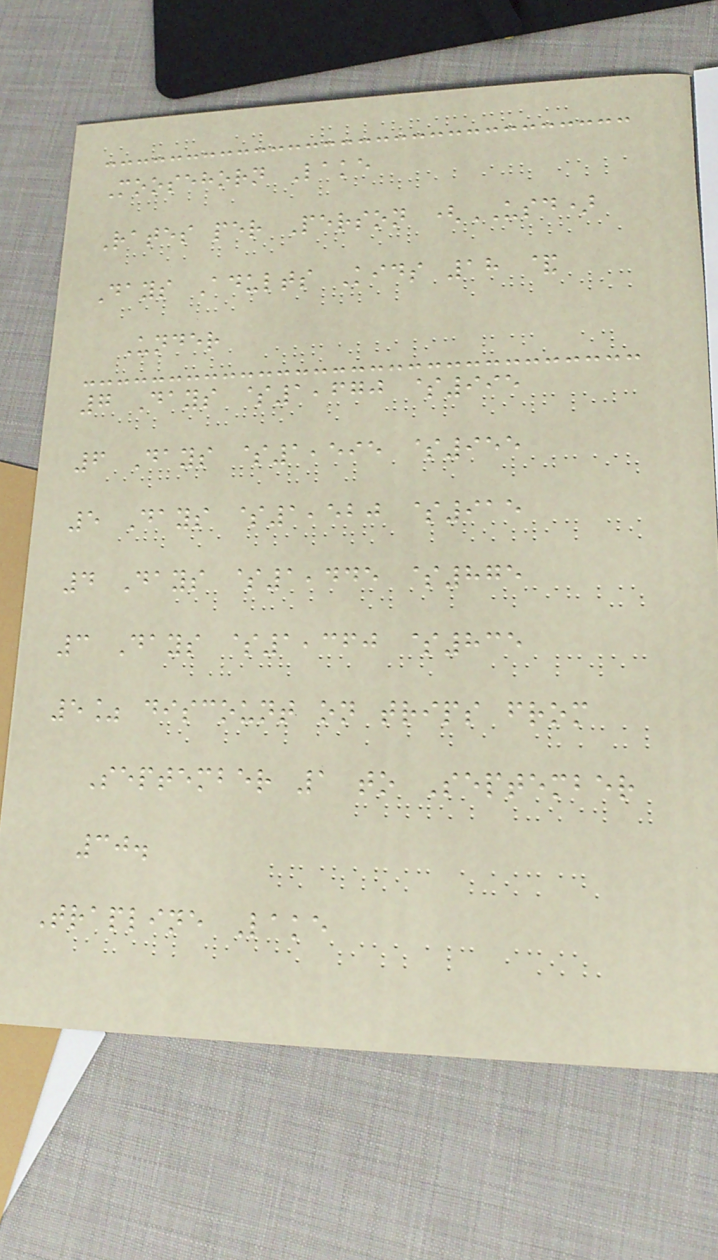Moosehorn Lake
Rates per Person (USD)
Days Adults Kids 18 &
Under
7 Days $1,670 $995
6 Days $1,595 $955
5 Days $1,520 $915
4 Days $1,445 $875
3 Days $1,360 $835
5% discount on trips from
September 1 to September
30.
Trapline Lake
